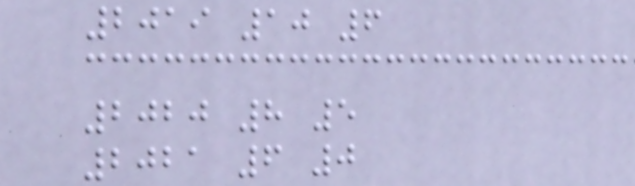2019 10 6
2020 8 5
2021 6 0
